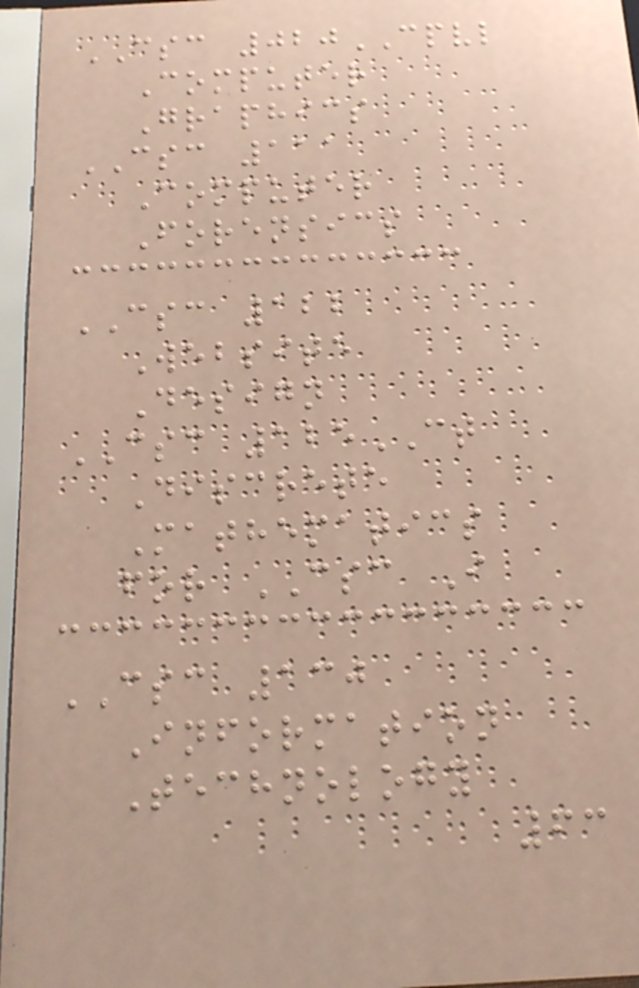CSC 020CPVL
Computer
Graphics
CSC 111
Computer
Forensics
CSC 122
Website
Design
CSC 125CT
Discrete
Mathematics
for CSC I
CSC 130
Information
Technology
63
